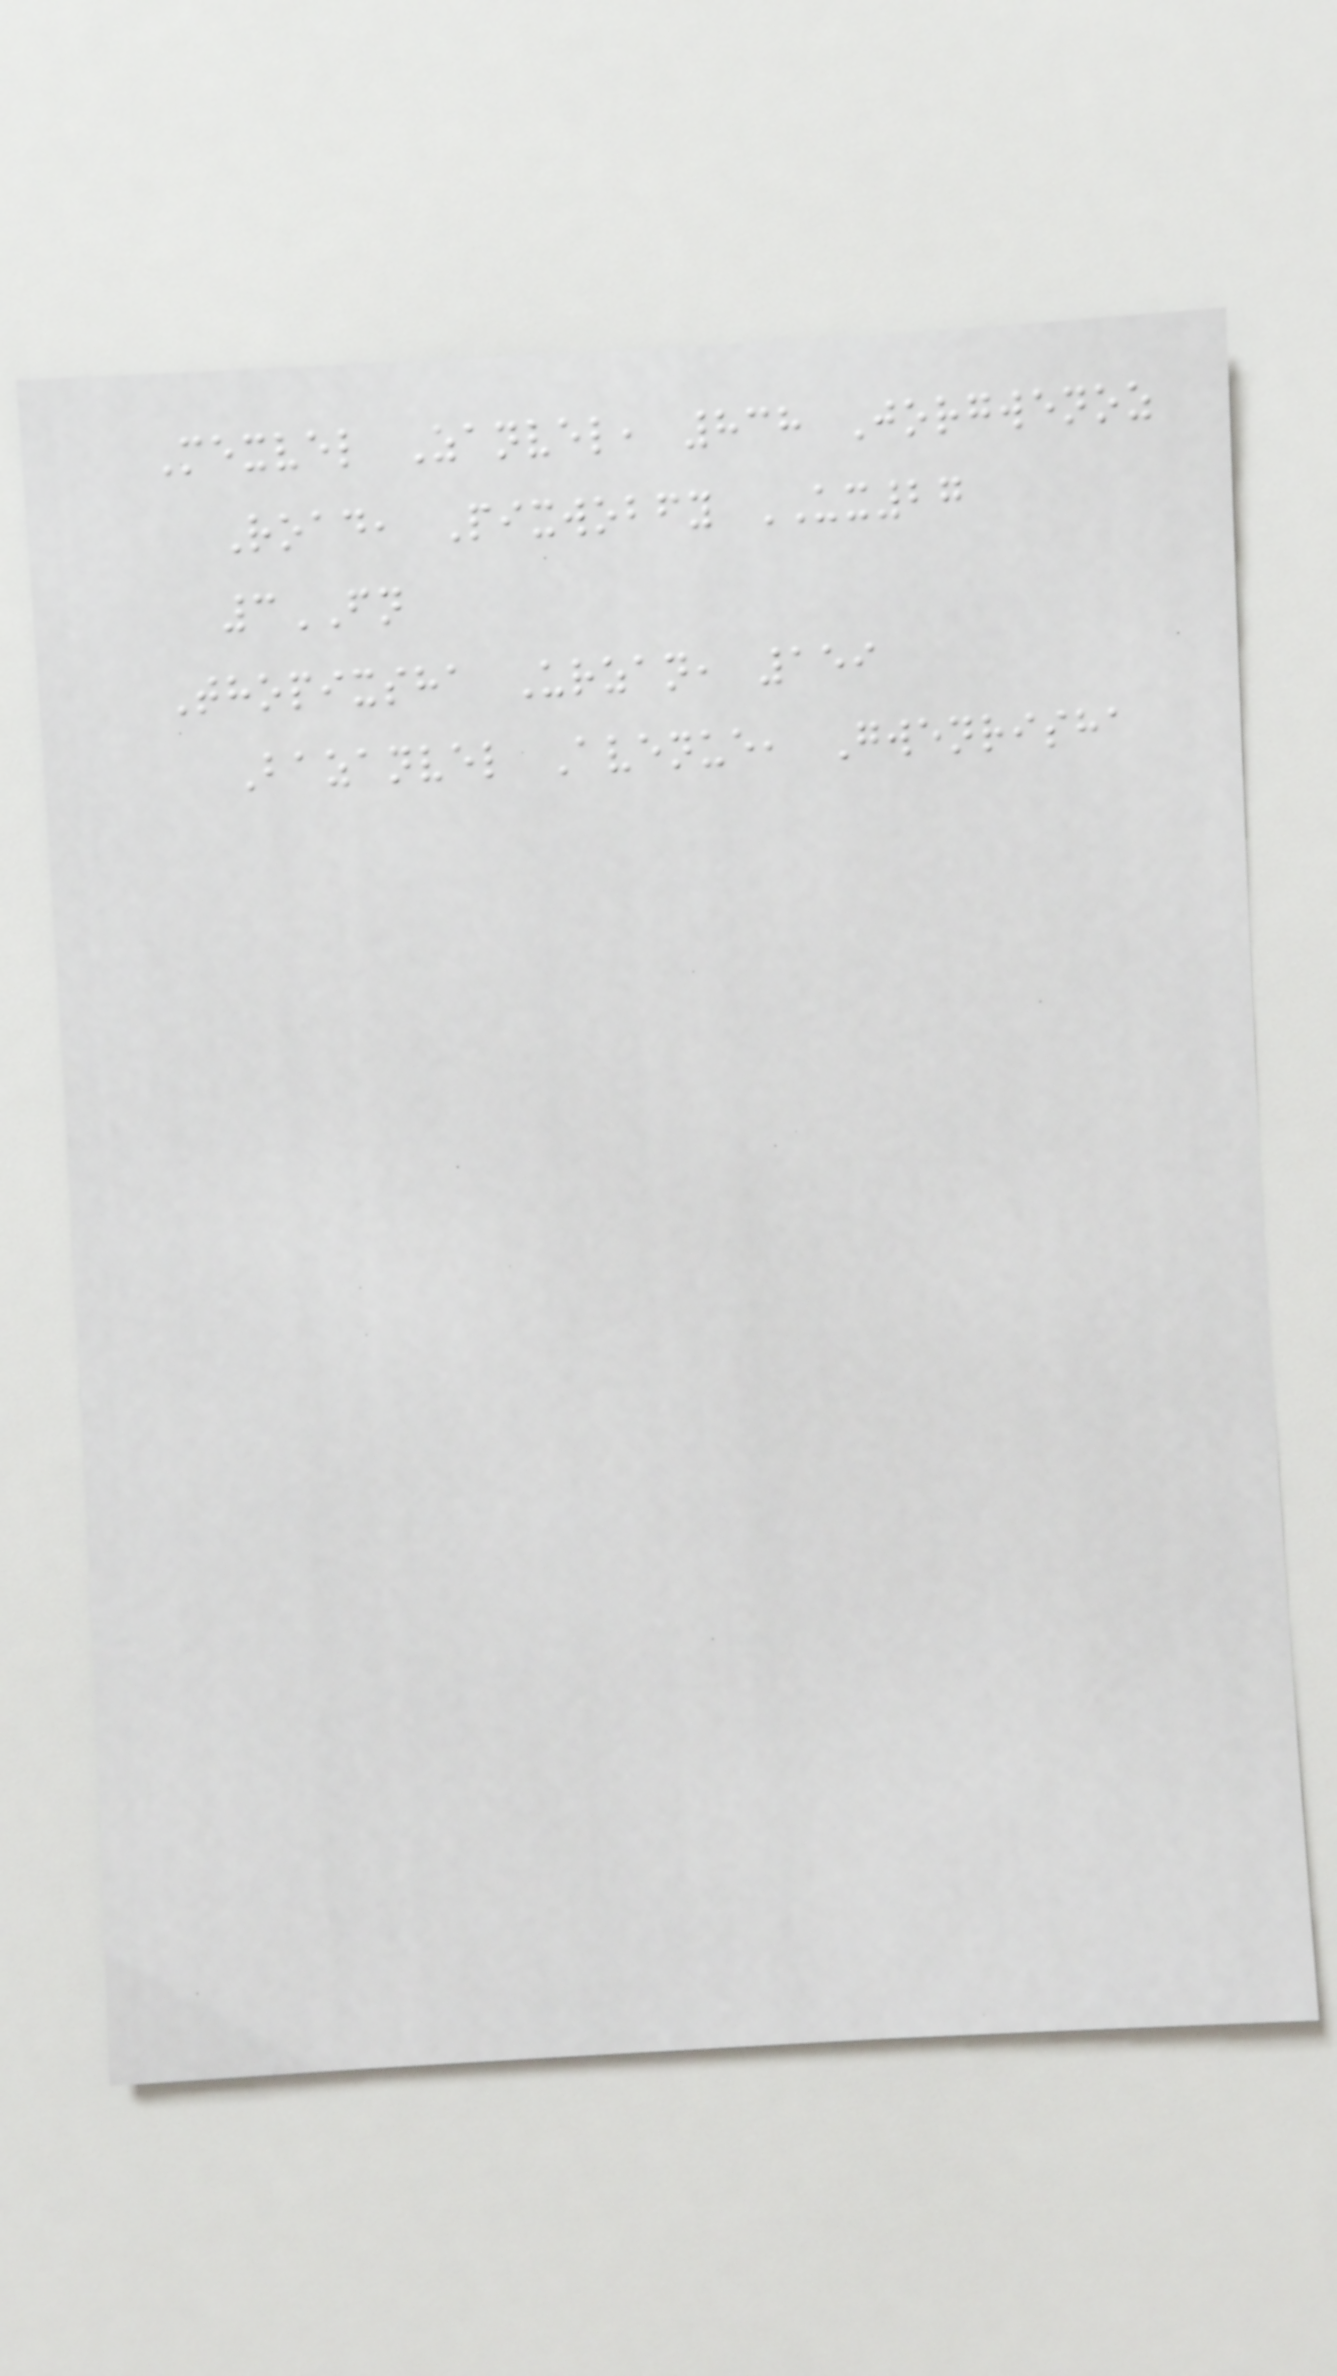Mexvel Zanvel, 838 Jorgwenoz
Road, Pixwobfy UX27
3FN
Thopixsha Urzan, 159
Bazanvel Avenue, Gwenrisha
